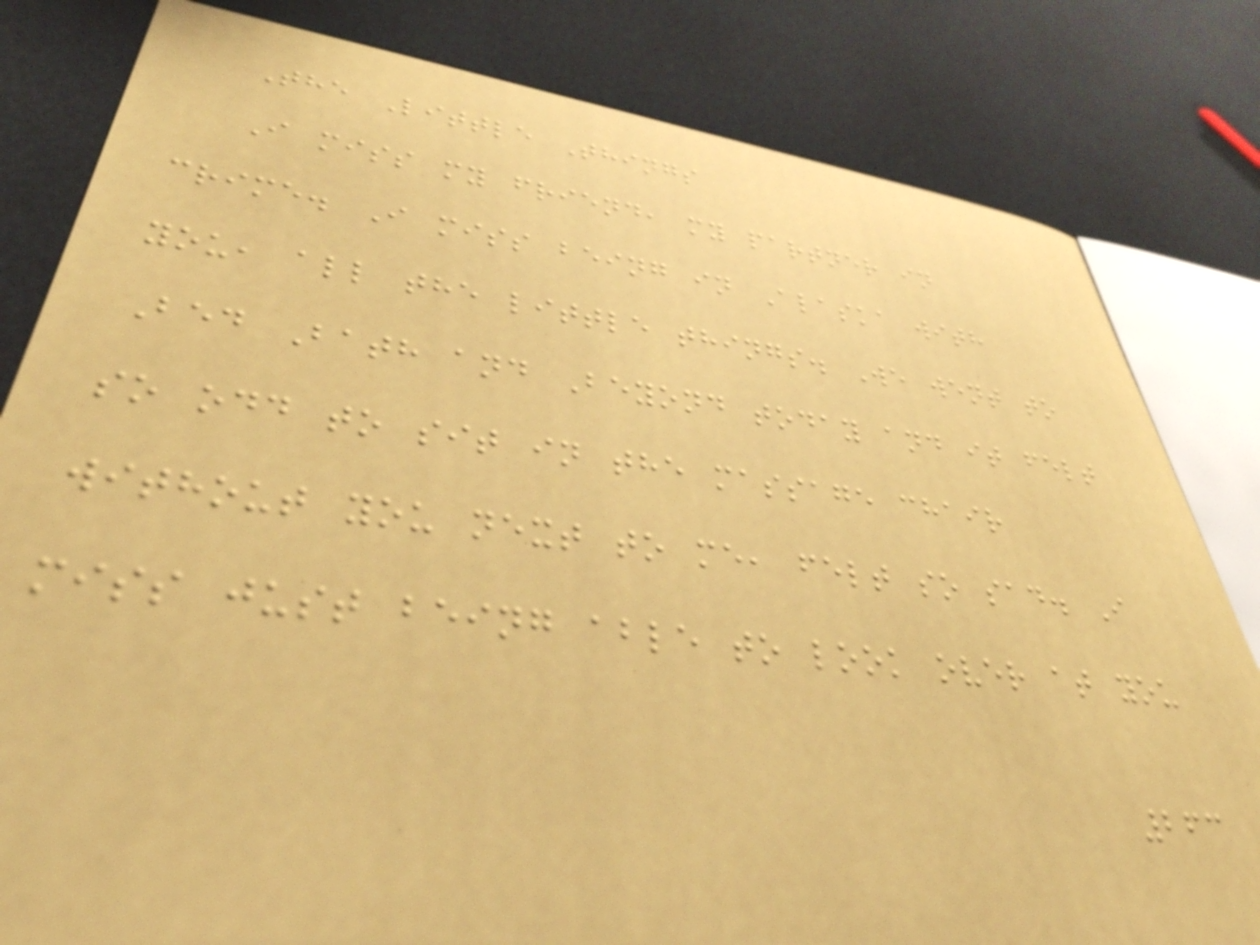The Little Things
I miss my friend, my partner in
crime. I miss being in Alaska with
you, all the little things. We went to
Bed Bath and Beyond today and it felt
so odd to sit in the massage chair
without you next to me, felt so sad. I
miss just being able to look over at you
263
